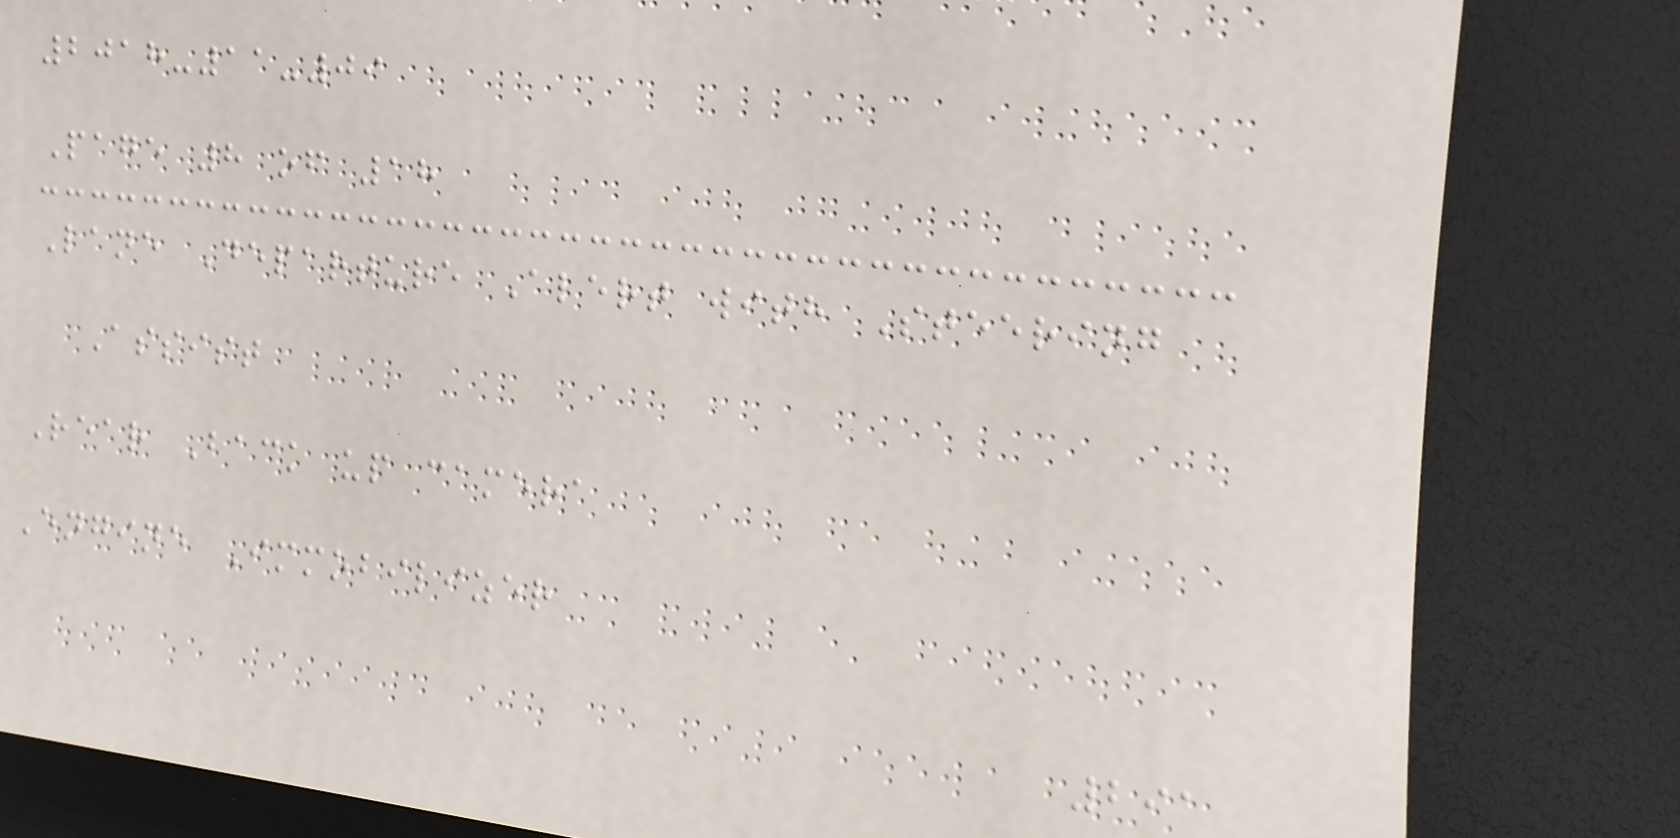2018-11-09
Page 8 of 18
Lane Departure Alert with Steering
Assist
Rear Back up camera
Engine Immobilizer
291
